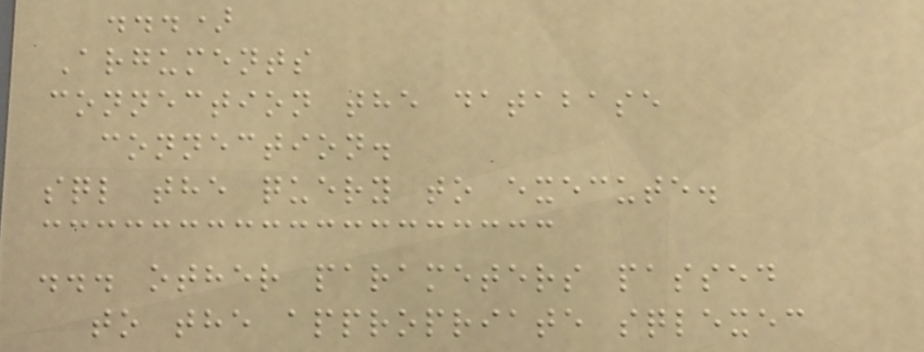...)
Arguments
connection the database
connection.
sql the query to execute.
... other parameters passed
to the appropriate sqlexec
